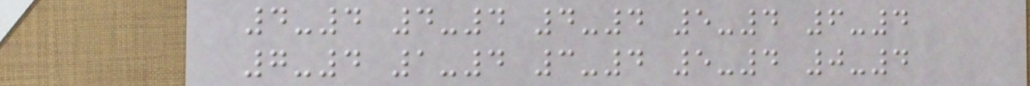4-4 4-4 4-4 5-4 6-4
7-4 1-4 3-4 5-4 0-4
